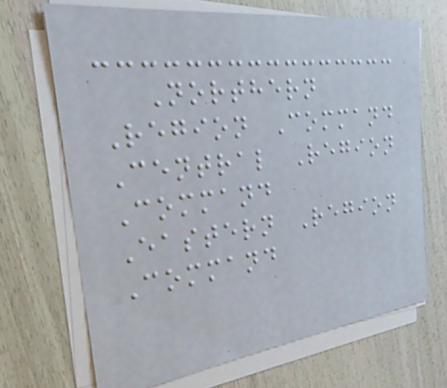Northern
Region Command
Central Region
Command
Eastern Region
Command
